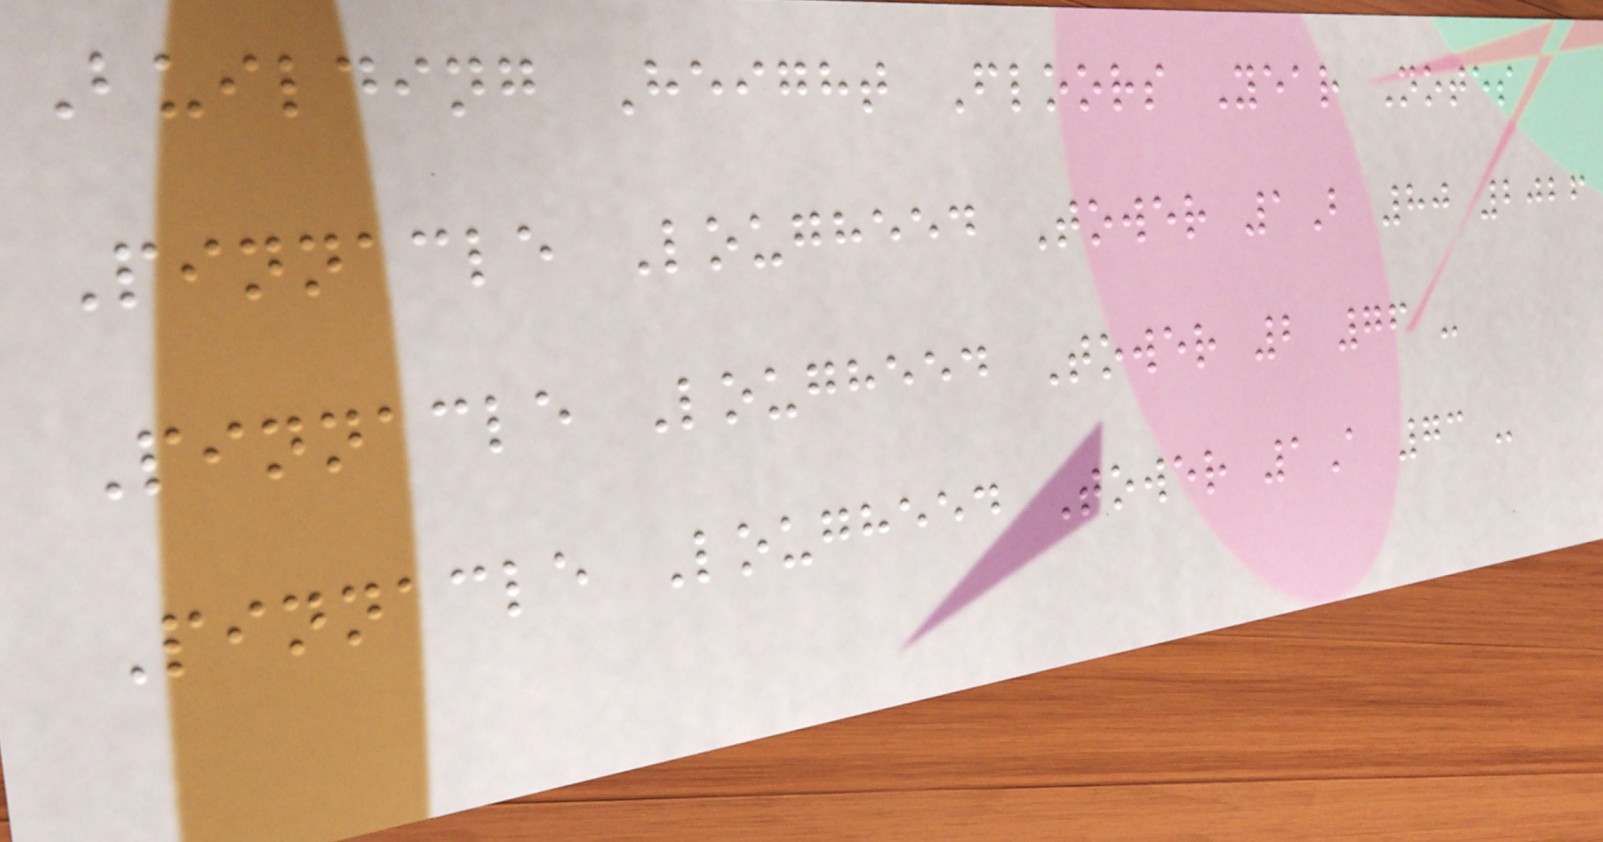Building Height Floors Year Notes
Pinnacle Lougheed Tower 1B 80 2026
Pinnacle Lougheed Tower 2 76 -
Pinnacle Lougheed Tower 1A 73 -
